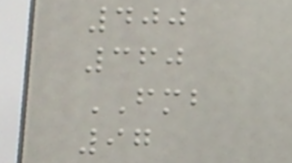400
360
FMB
97
